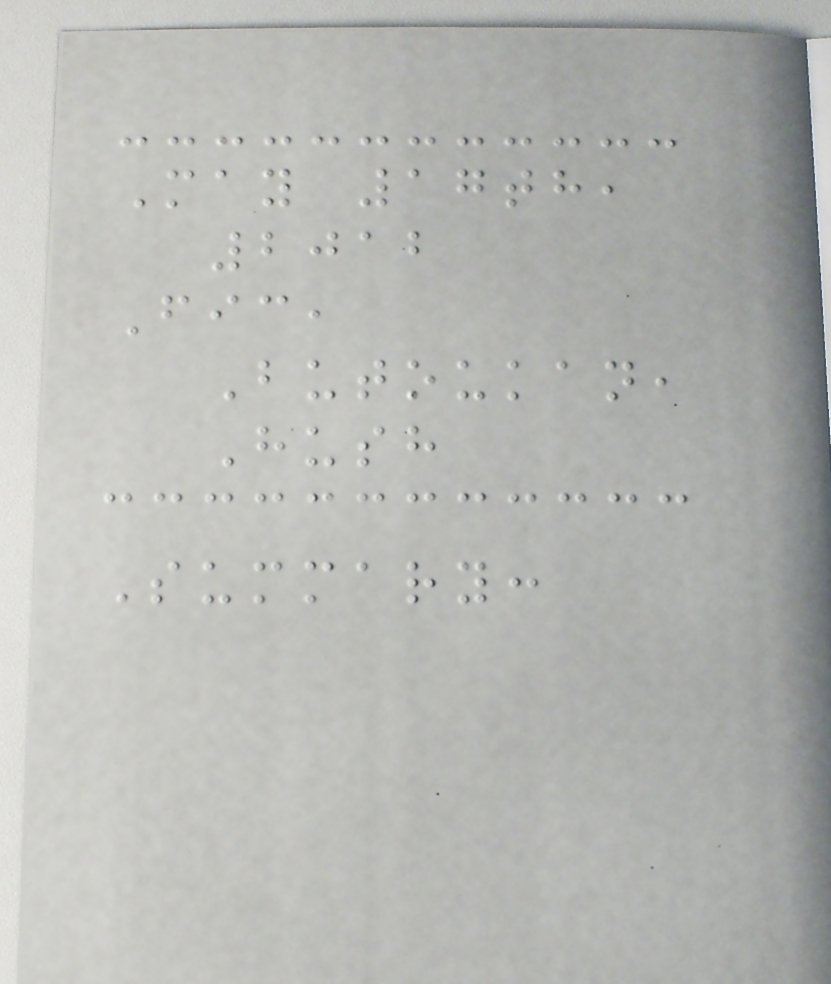May 17th,
2012
Fic,
Butoukan,
Hush
Summary:
